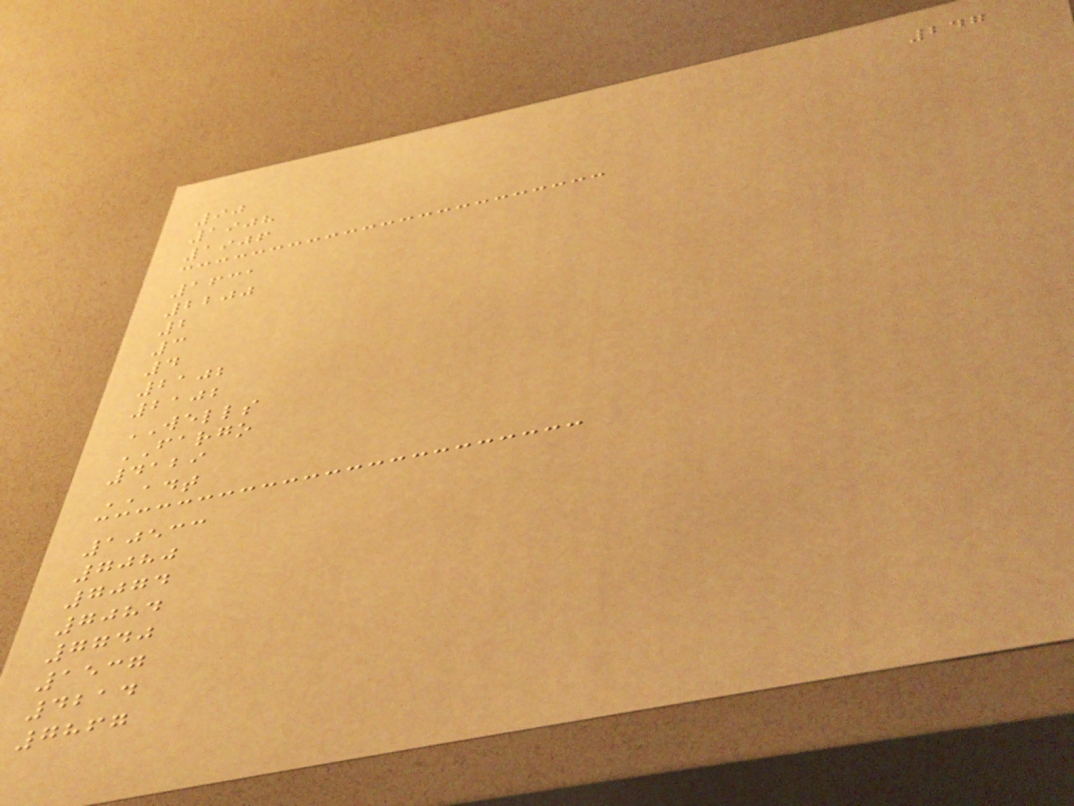247
90
1908
1906
1631
2200
2
3
4
2102
2102
WELLS
FARGO
4129
ADT
10533
7080
7074
7084
7740
1537
4214
7867
